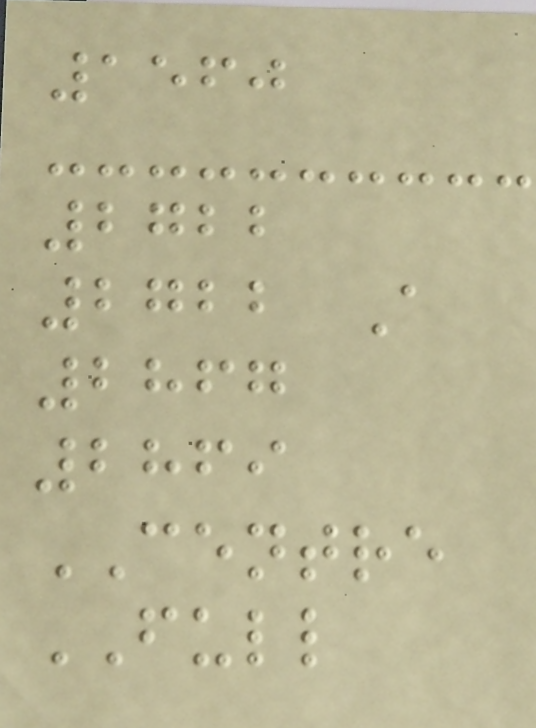1560
2722
2722 A
2867
2869
CENTRE
FULL
